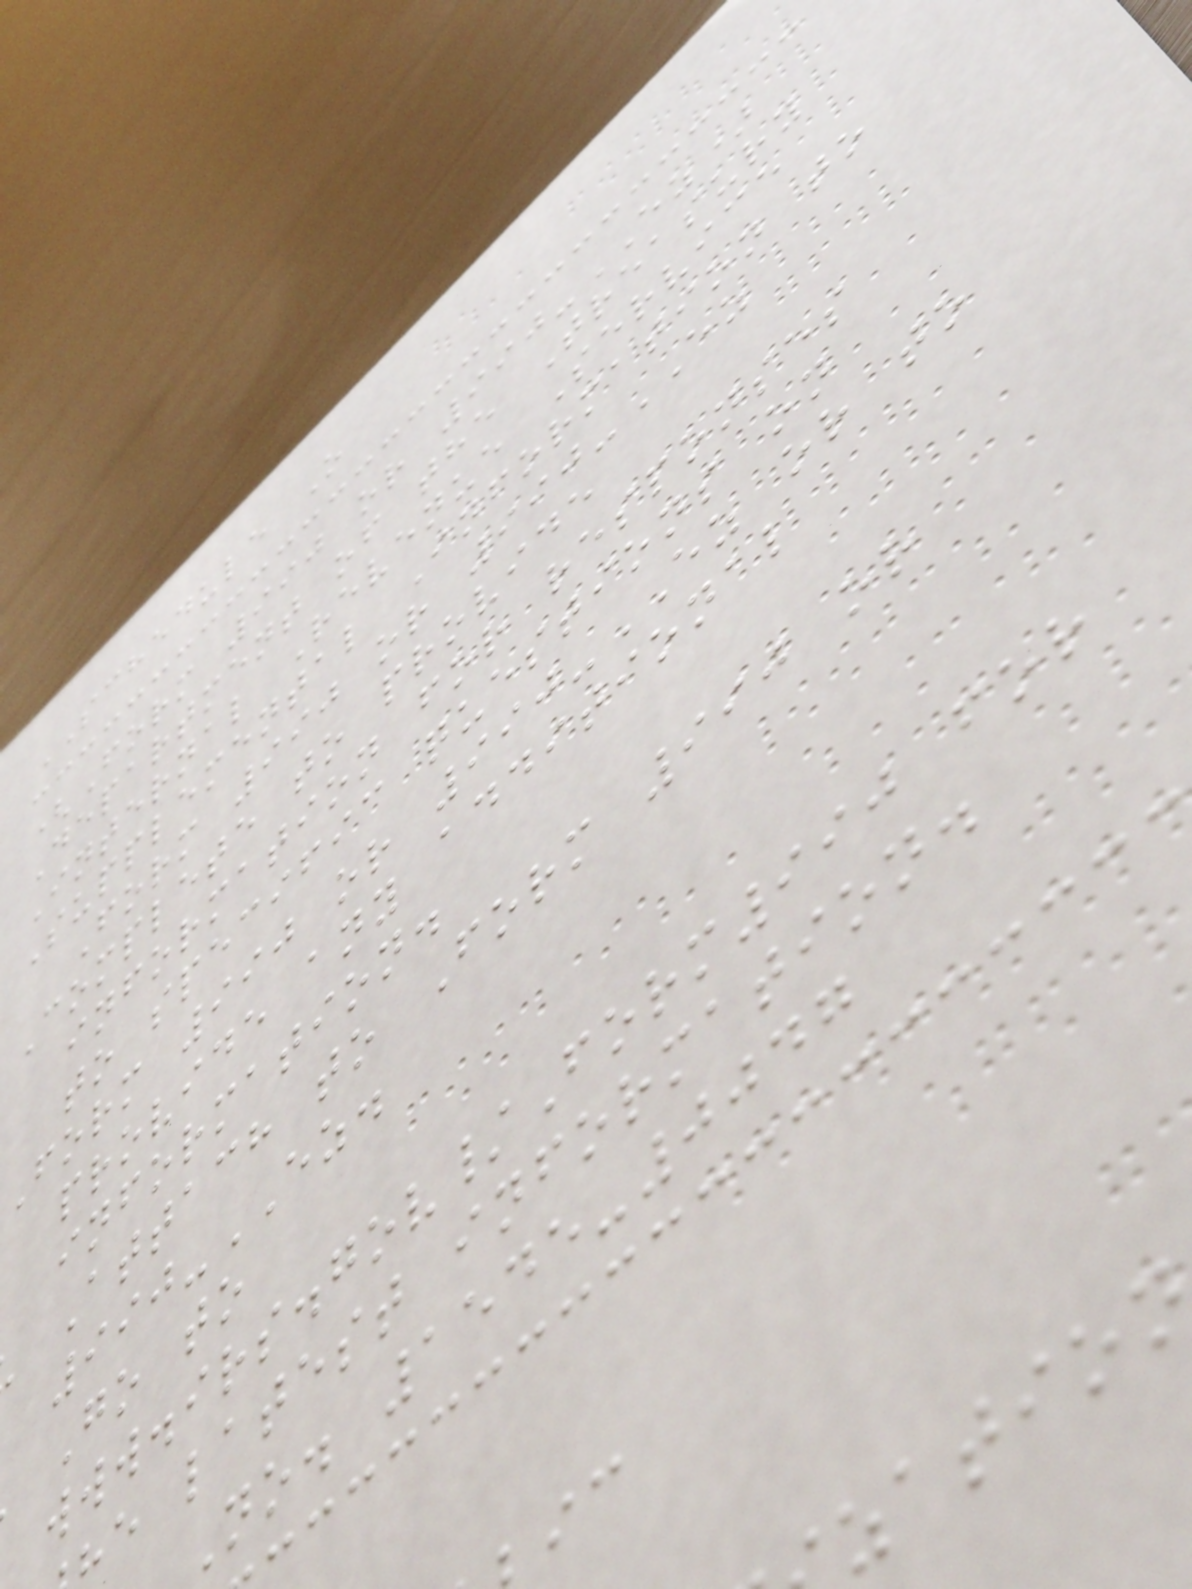SCHEDULE O
(Form 990 or 990-EZ)
Department of the Treasury
Internal Revenue Service
Supplemental Information to
Form 990 or 990-EZ
Complete to provide
information for responses
to specific questions on
Form 990 or 990-EZ or to
provide any additional
information.
Attach to Form 990 or
990-EZ.
Go to
www.irs.gov/Form990 for
e latest information.
No. 1545-0047
